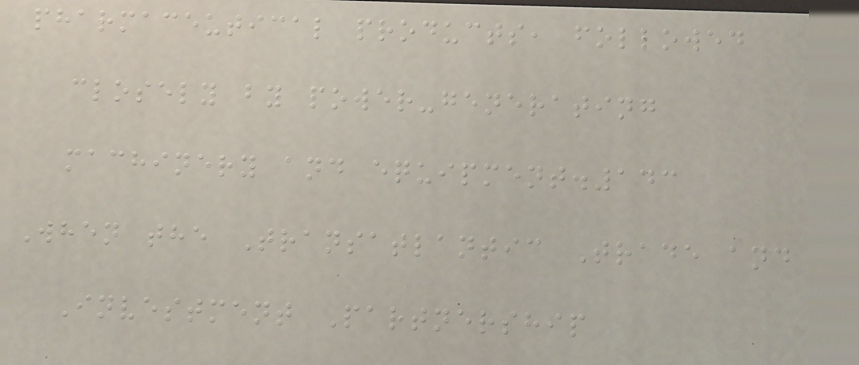pharmaceutical products, followed
closely by power-generating
machinery and equipment.143
When the Transatlantic Trade and
Investment Partnership
